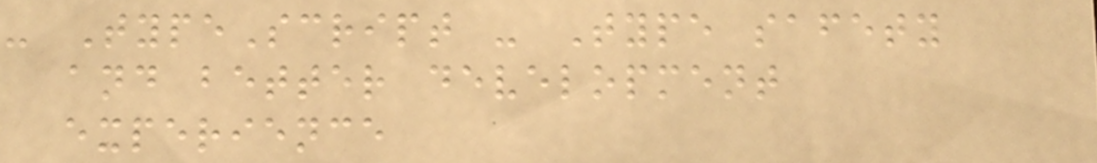- TypeScript - Type safety
and better development
experience
